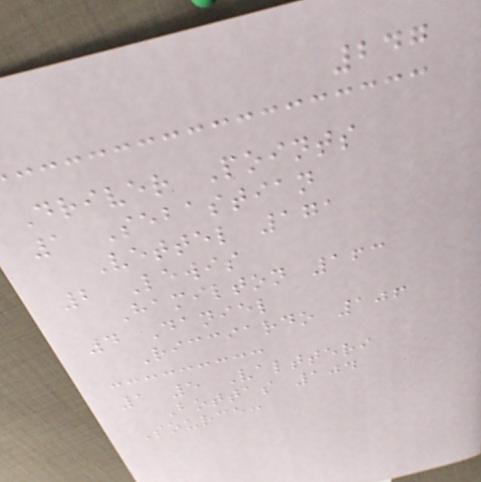247
Driver Points
1 Sebastian
Vettel 171
2 Lewis
Hamilton 163
4 Daniel
Ricciardo 106
1 5 Valtteri
Bottas 104
Source:
